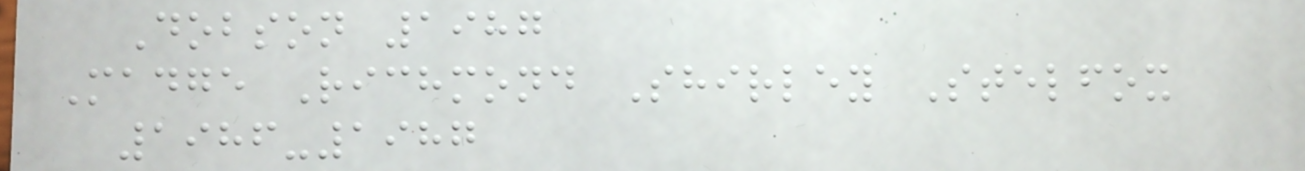Dobson 1987
Madge Richmond Shirley Stelfox
1986-1987
